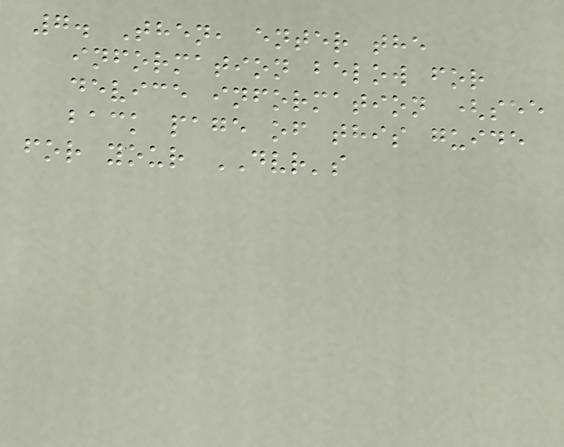7. Then, enter the
information below for
device information (see
back page of this guide
for your DVR's
